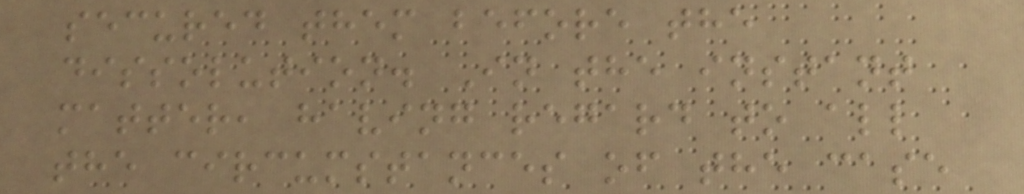secured them before the
dissolution. In the instant
matter, having regard to all
the circumstances of the case
